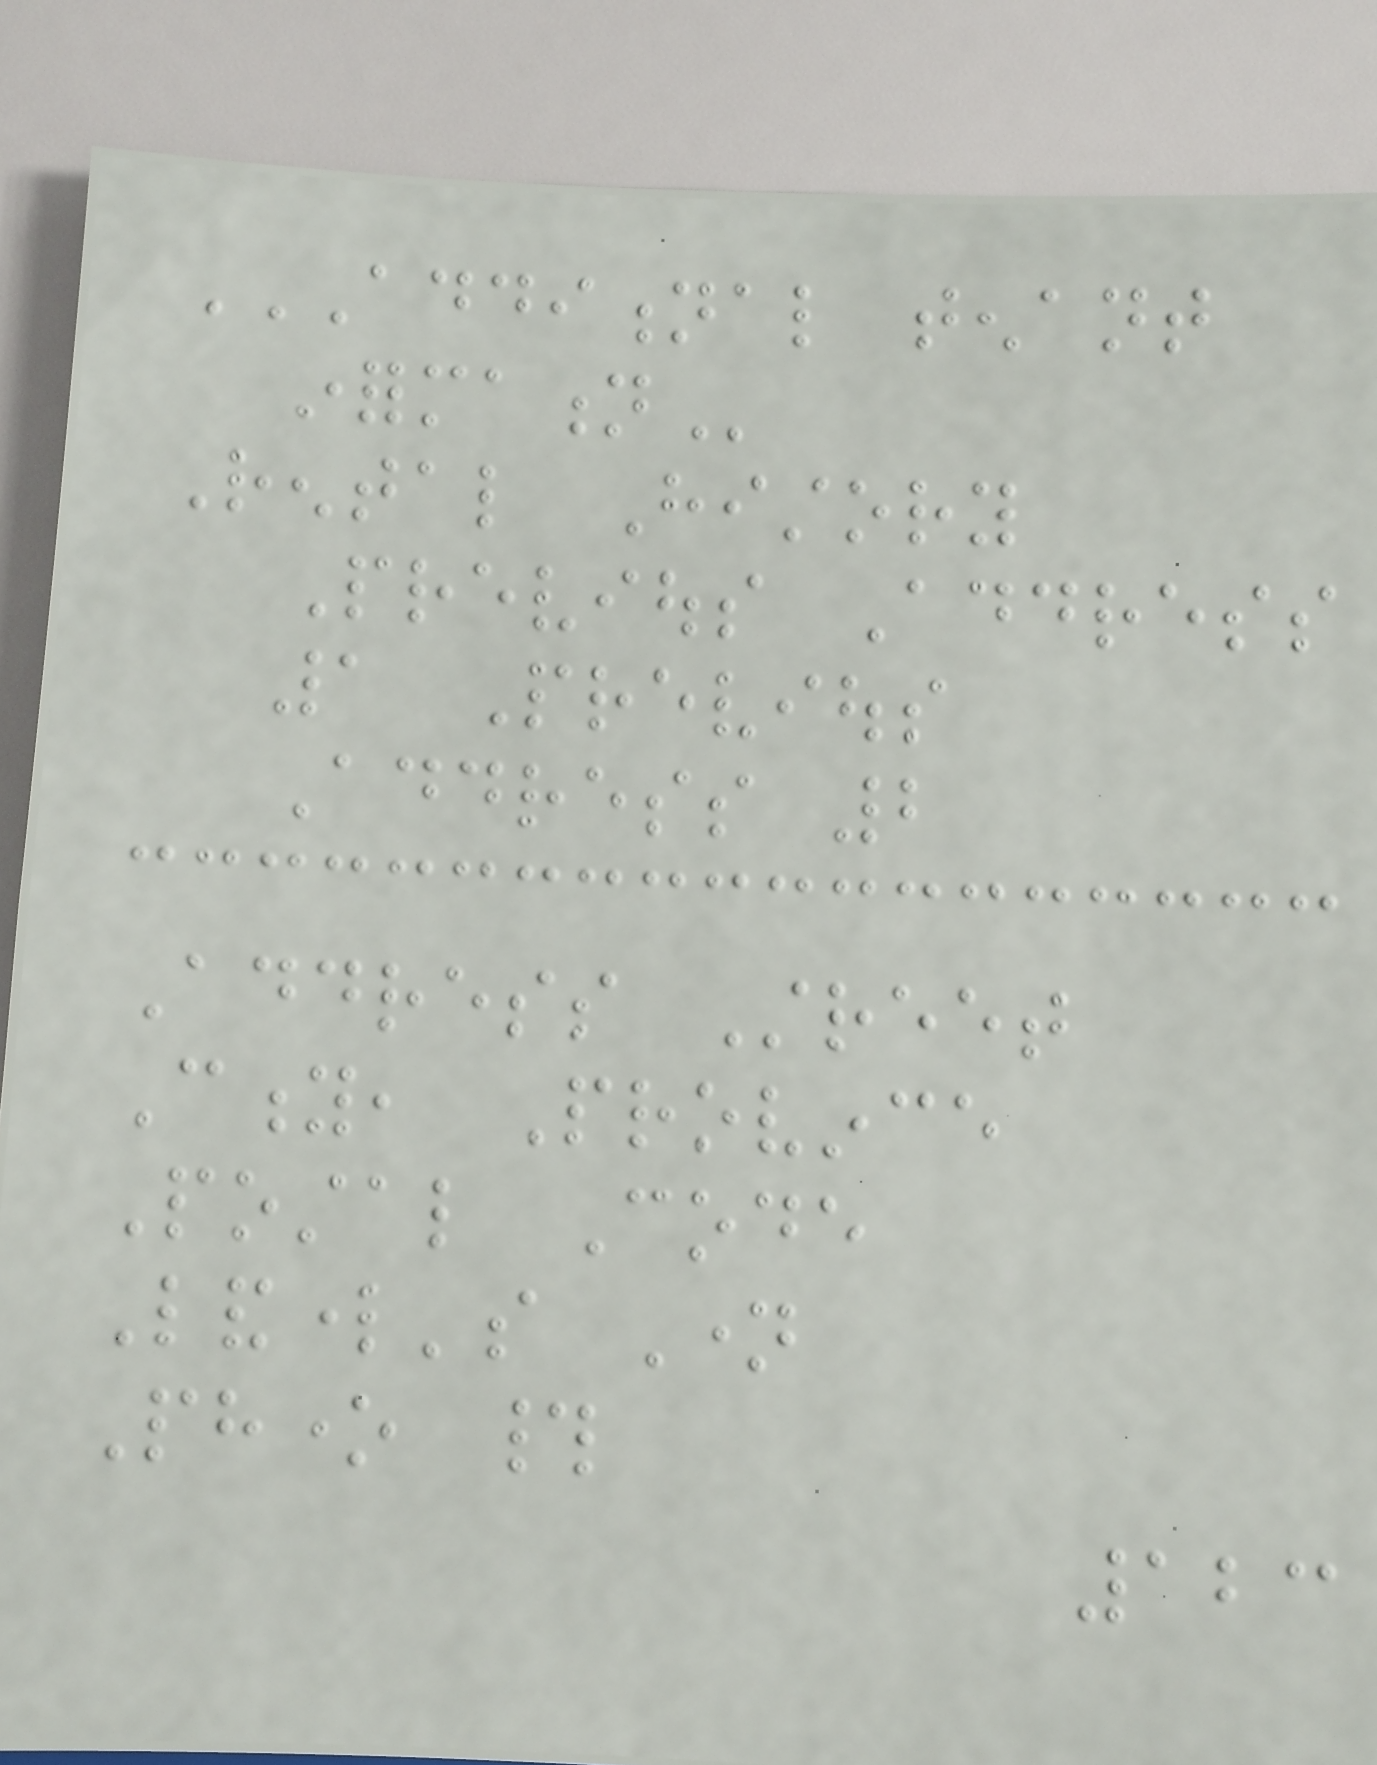ADDITIONAL TENANT
INFORMATION
Rental History
Previous Address
1 Previous
Address 2
Address Street
City, Province
Postal Code
Landlord's Name
Phone #
123
